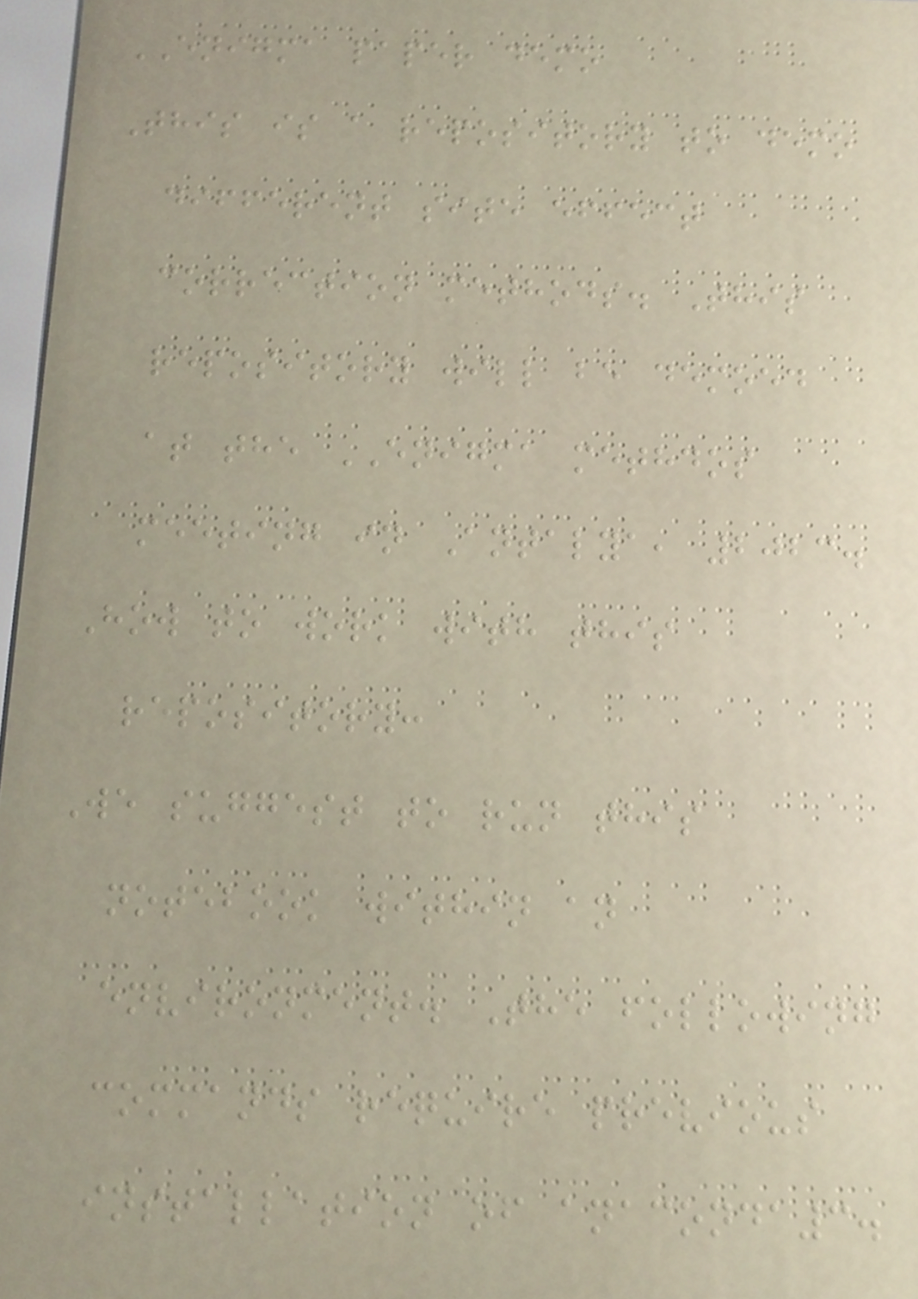ENIGMA paper demo
This is a repository to demo
different site effect
correction methods. This
repository will be demoed
at the ENIGMA methdos
meeting in Antalya, 2023.
How to work with this
repository:
We suggest to run this
notebook within an
environment. The following
commands require previous
installation of anaconda3.
